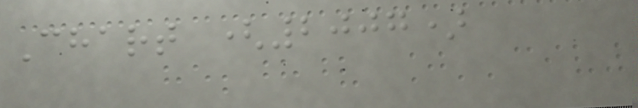Chart (2007)
